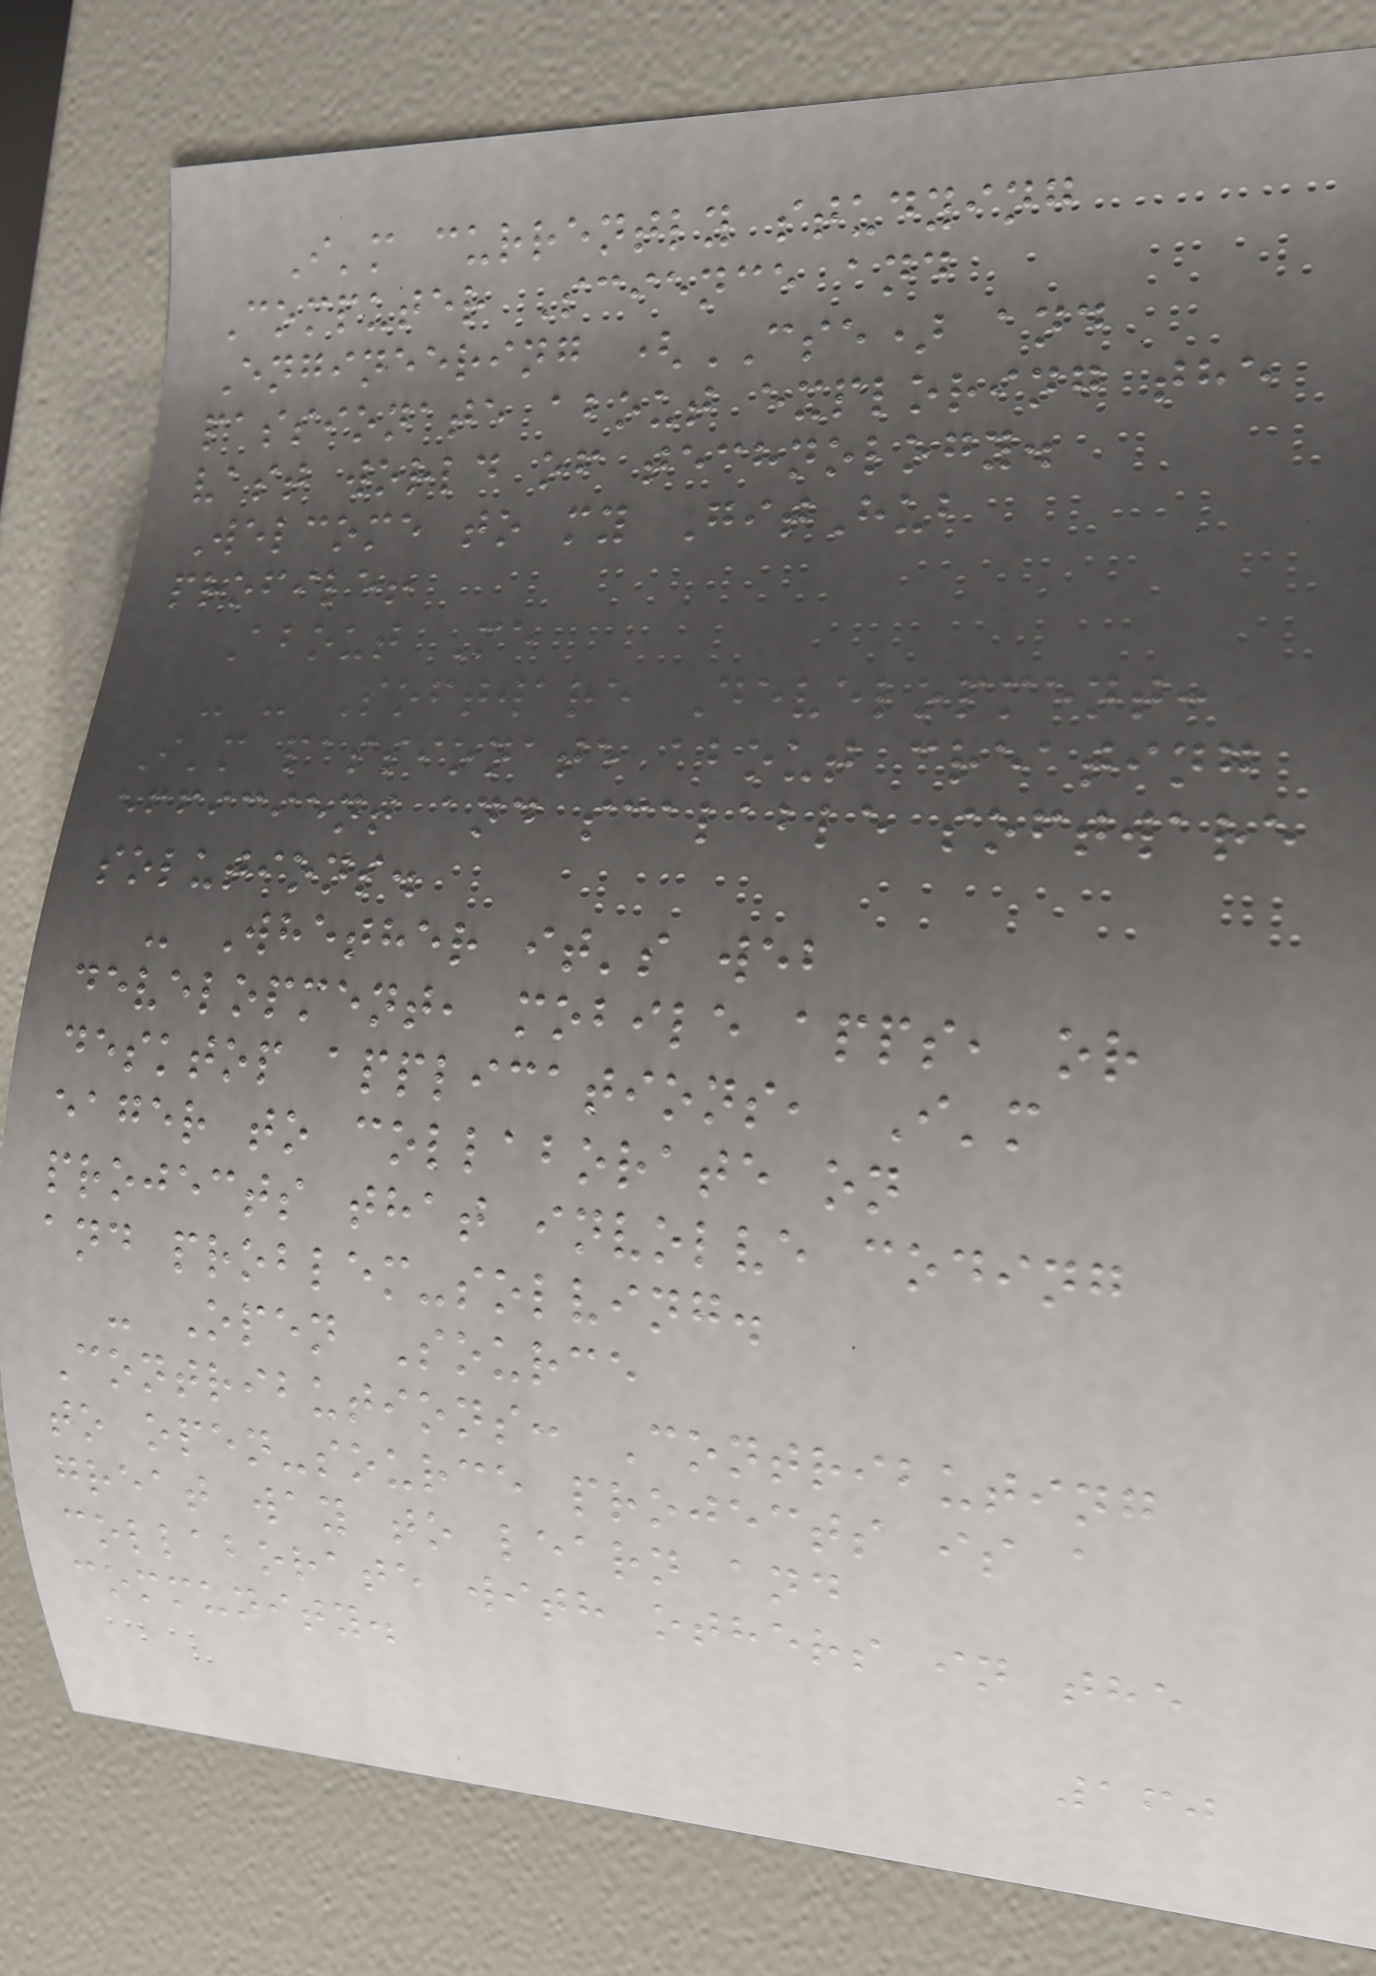I'm currently studying
Computer Science and
Engineering (CSE) and
passionate about exploring the
vast world of technology.
Welcome to my GitHub
profile!
About Me
- - Software Development:
I'm passionate about creating
efficient and scalable software
solutions.
- Whether it's web
development, mobile apps, or
desktop applications, I'm
eager to collaborate on
projects that involve coding
and problem-solving.
- Open Source
Contributions: Contributing
to open-source projects is a
great way to learn and
collaborate with others in the
community.
160
